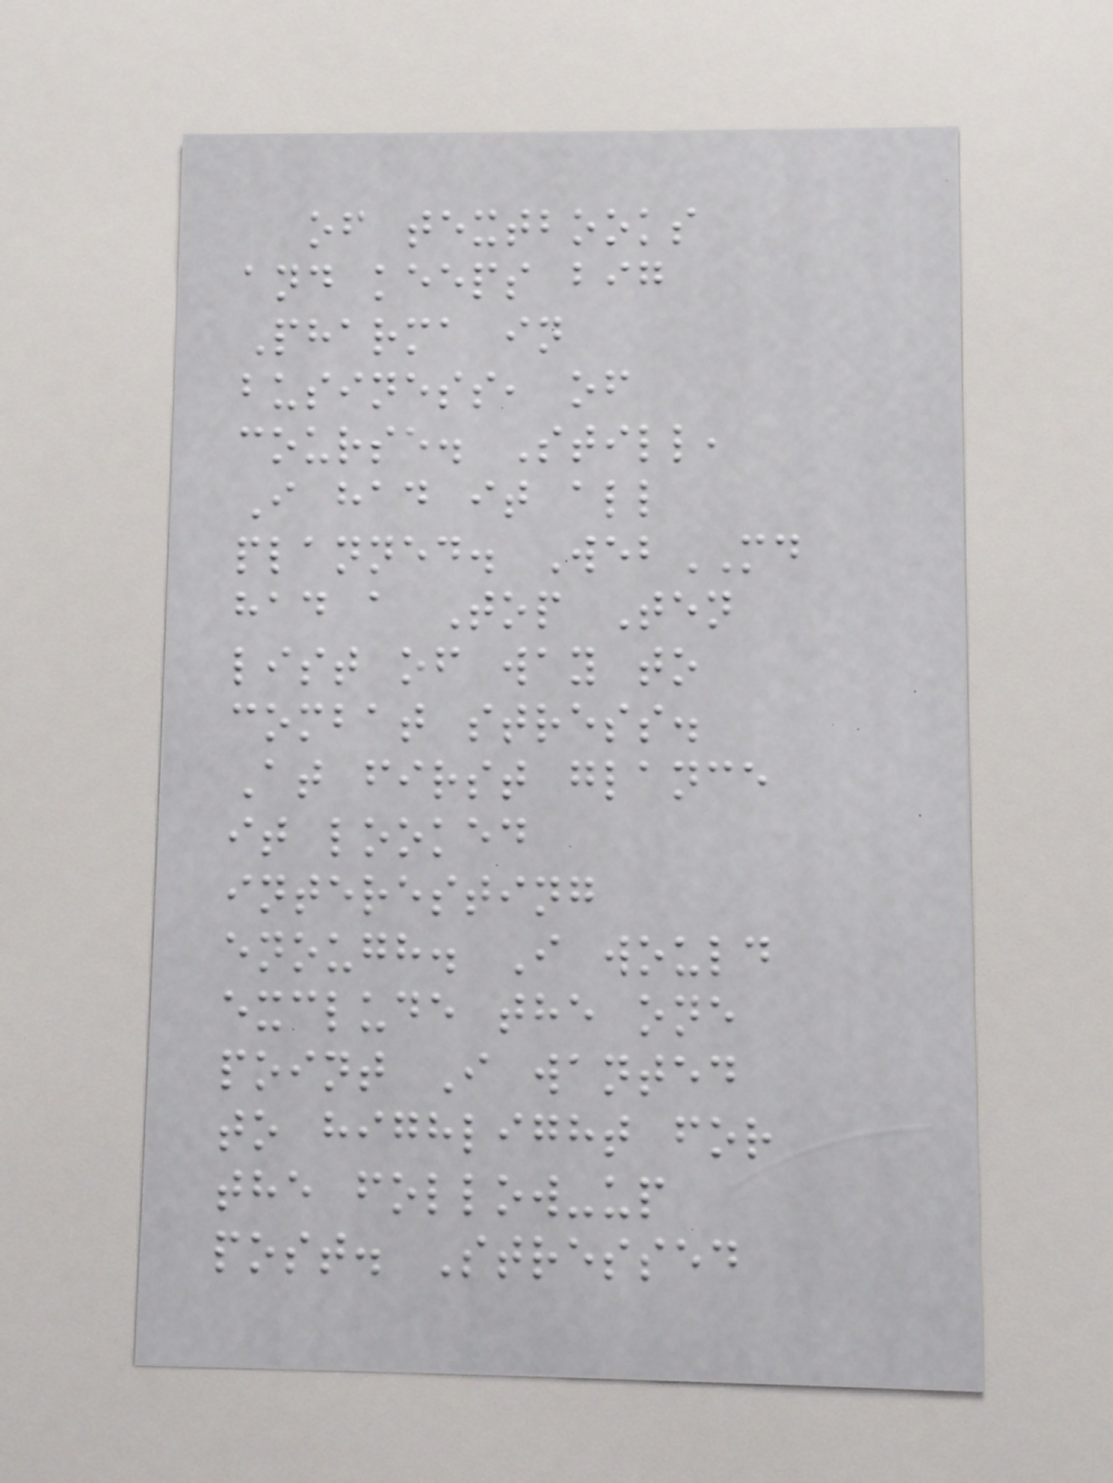of textbooks
and keeps big
Pharma in
business, of
course. Still,
I had it all
planned. WebMD
had a Top Ten
list of way to
combat stress.
At first glance
it looked
interesting
enough. I would
exclude the one
point I wanted
to highlight for
the follow-up
post. Stressed
